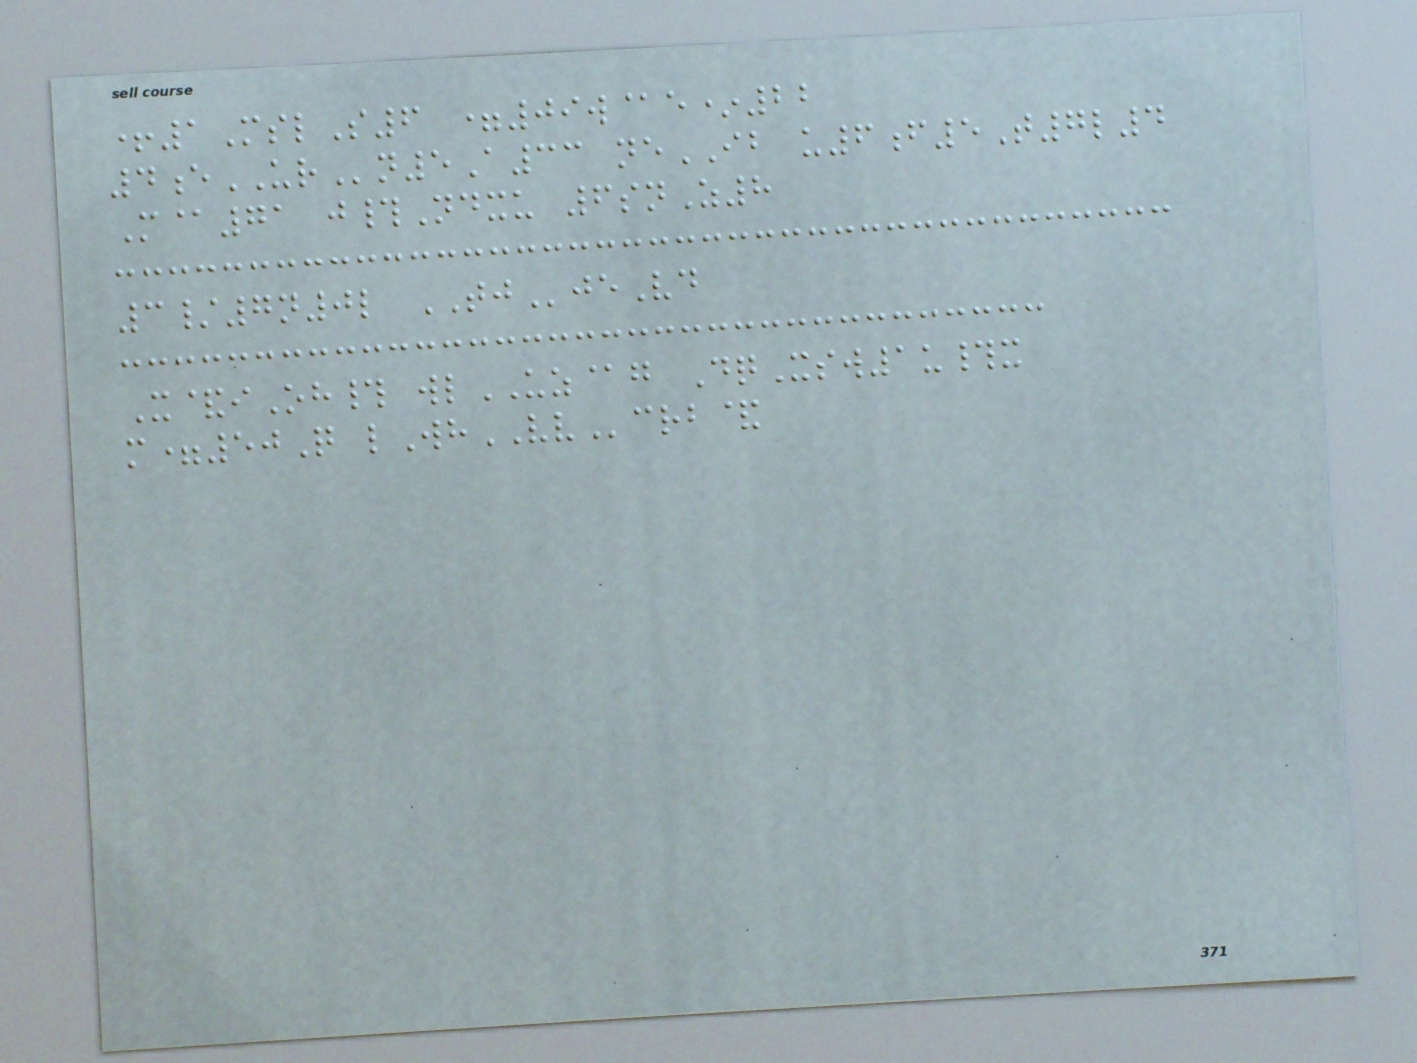+1MslS6 =09w@e*22
4eURn5A33 neIB u6f5T7l4
M@71 j#Ndxu 6snZ8
3/7n0l TJjeVd
X&iOh# wlUZ@g DqXsw1u#x
m=50Q lWhVVcrb&
